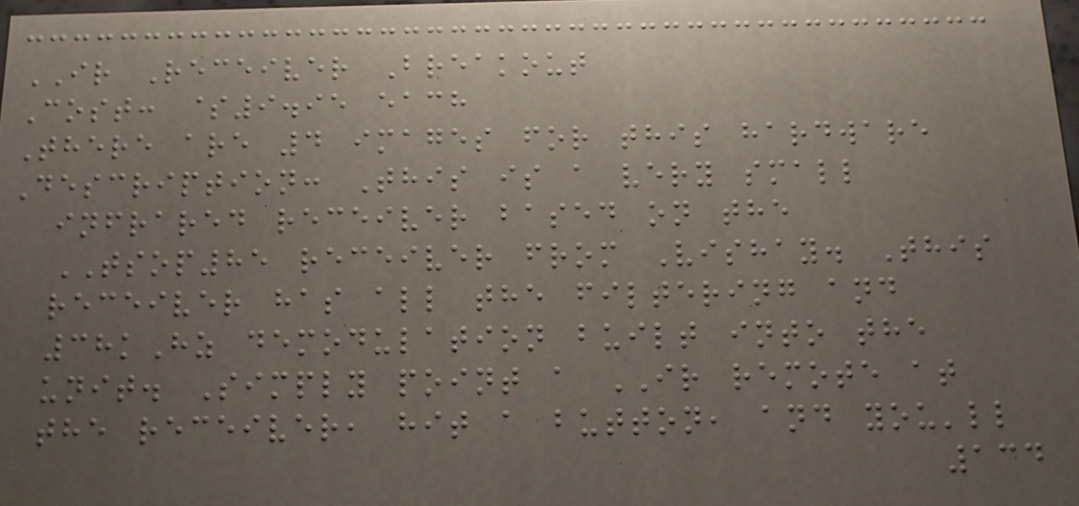IR Receiver Breakout
Cost: $9.95 each
There are 4 images for this hardware
Description: This is a very small
infrared receiver based on the
TSOP85 receiver from Vishay. This
receiver has all the filtering and
38kHz demodulation built into the
unit. Simply point a IR remote at
the receiver, hit a button, and you'll
134
